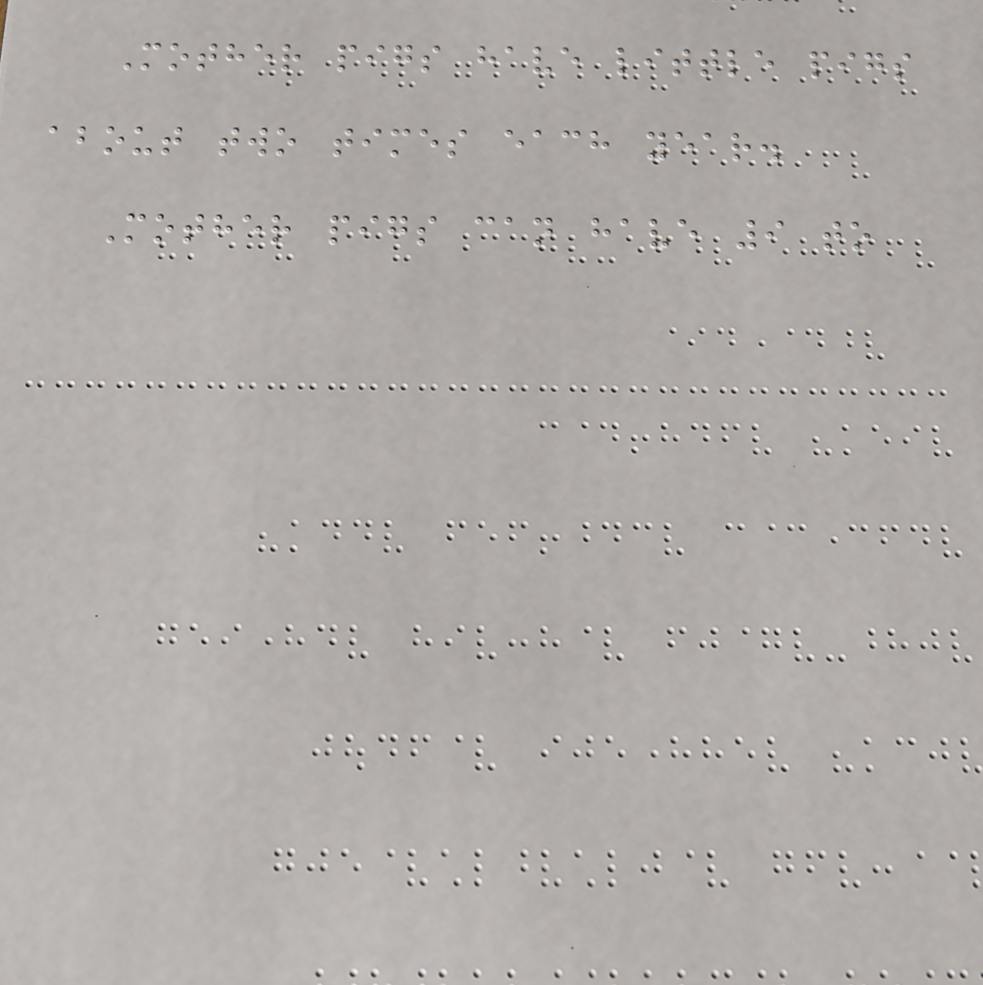Mother pigs have little pigs
about two times each year.
Mother pigs can have 9 to
